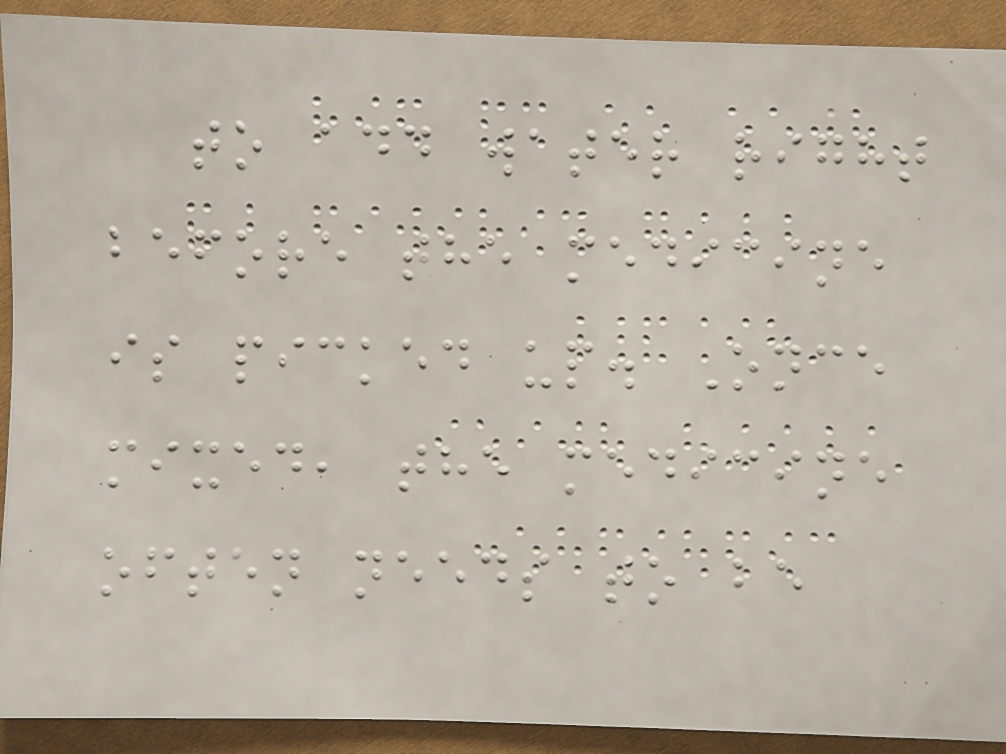to add water right
before the medicine
is picked up. Once
mixed, the medicine
often needs to be
